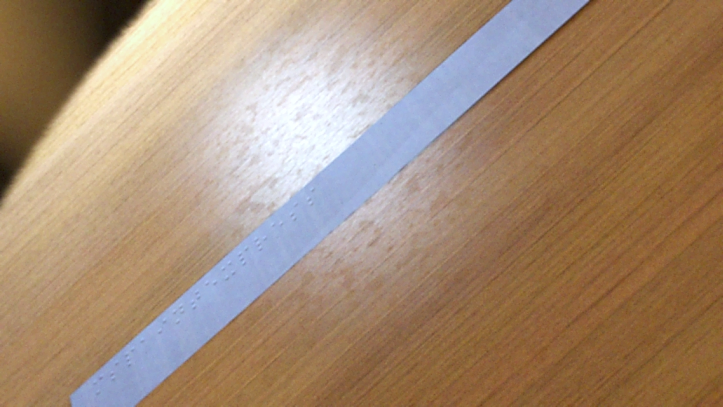mspaintexpress
